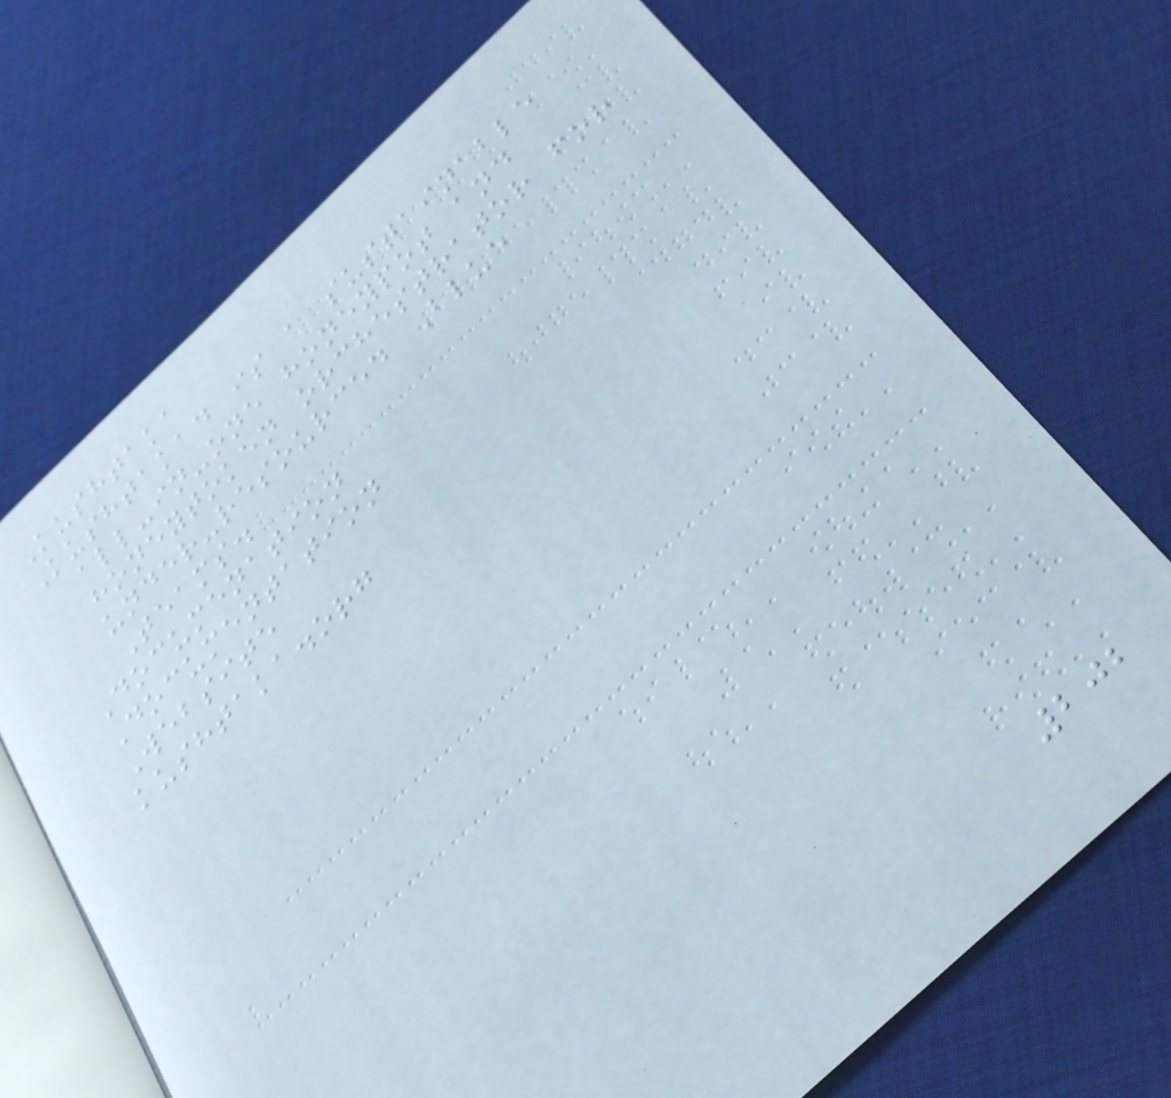Kushtaka
Kushtakad is a sustainable
all-in-one honeypot and
honeytoken orchestrator for
under-resourced Blue
Teams.
Documenation
Documentation
Website
kushtaka.org
202
